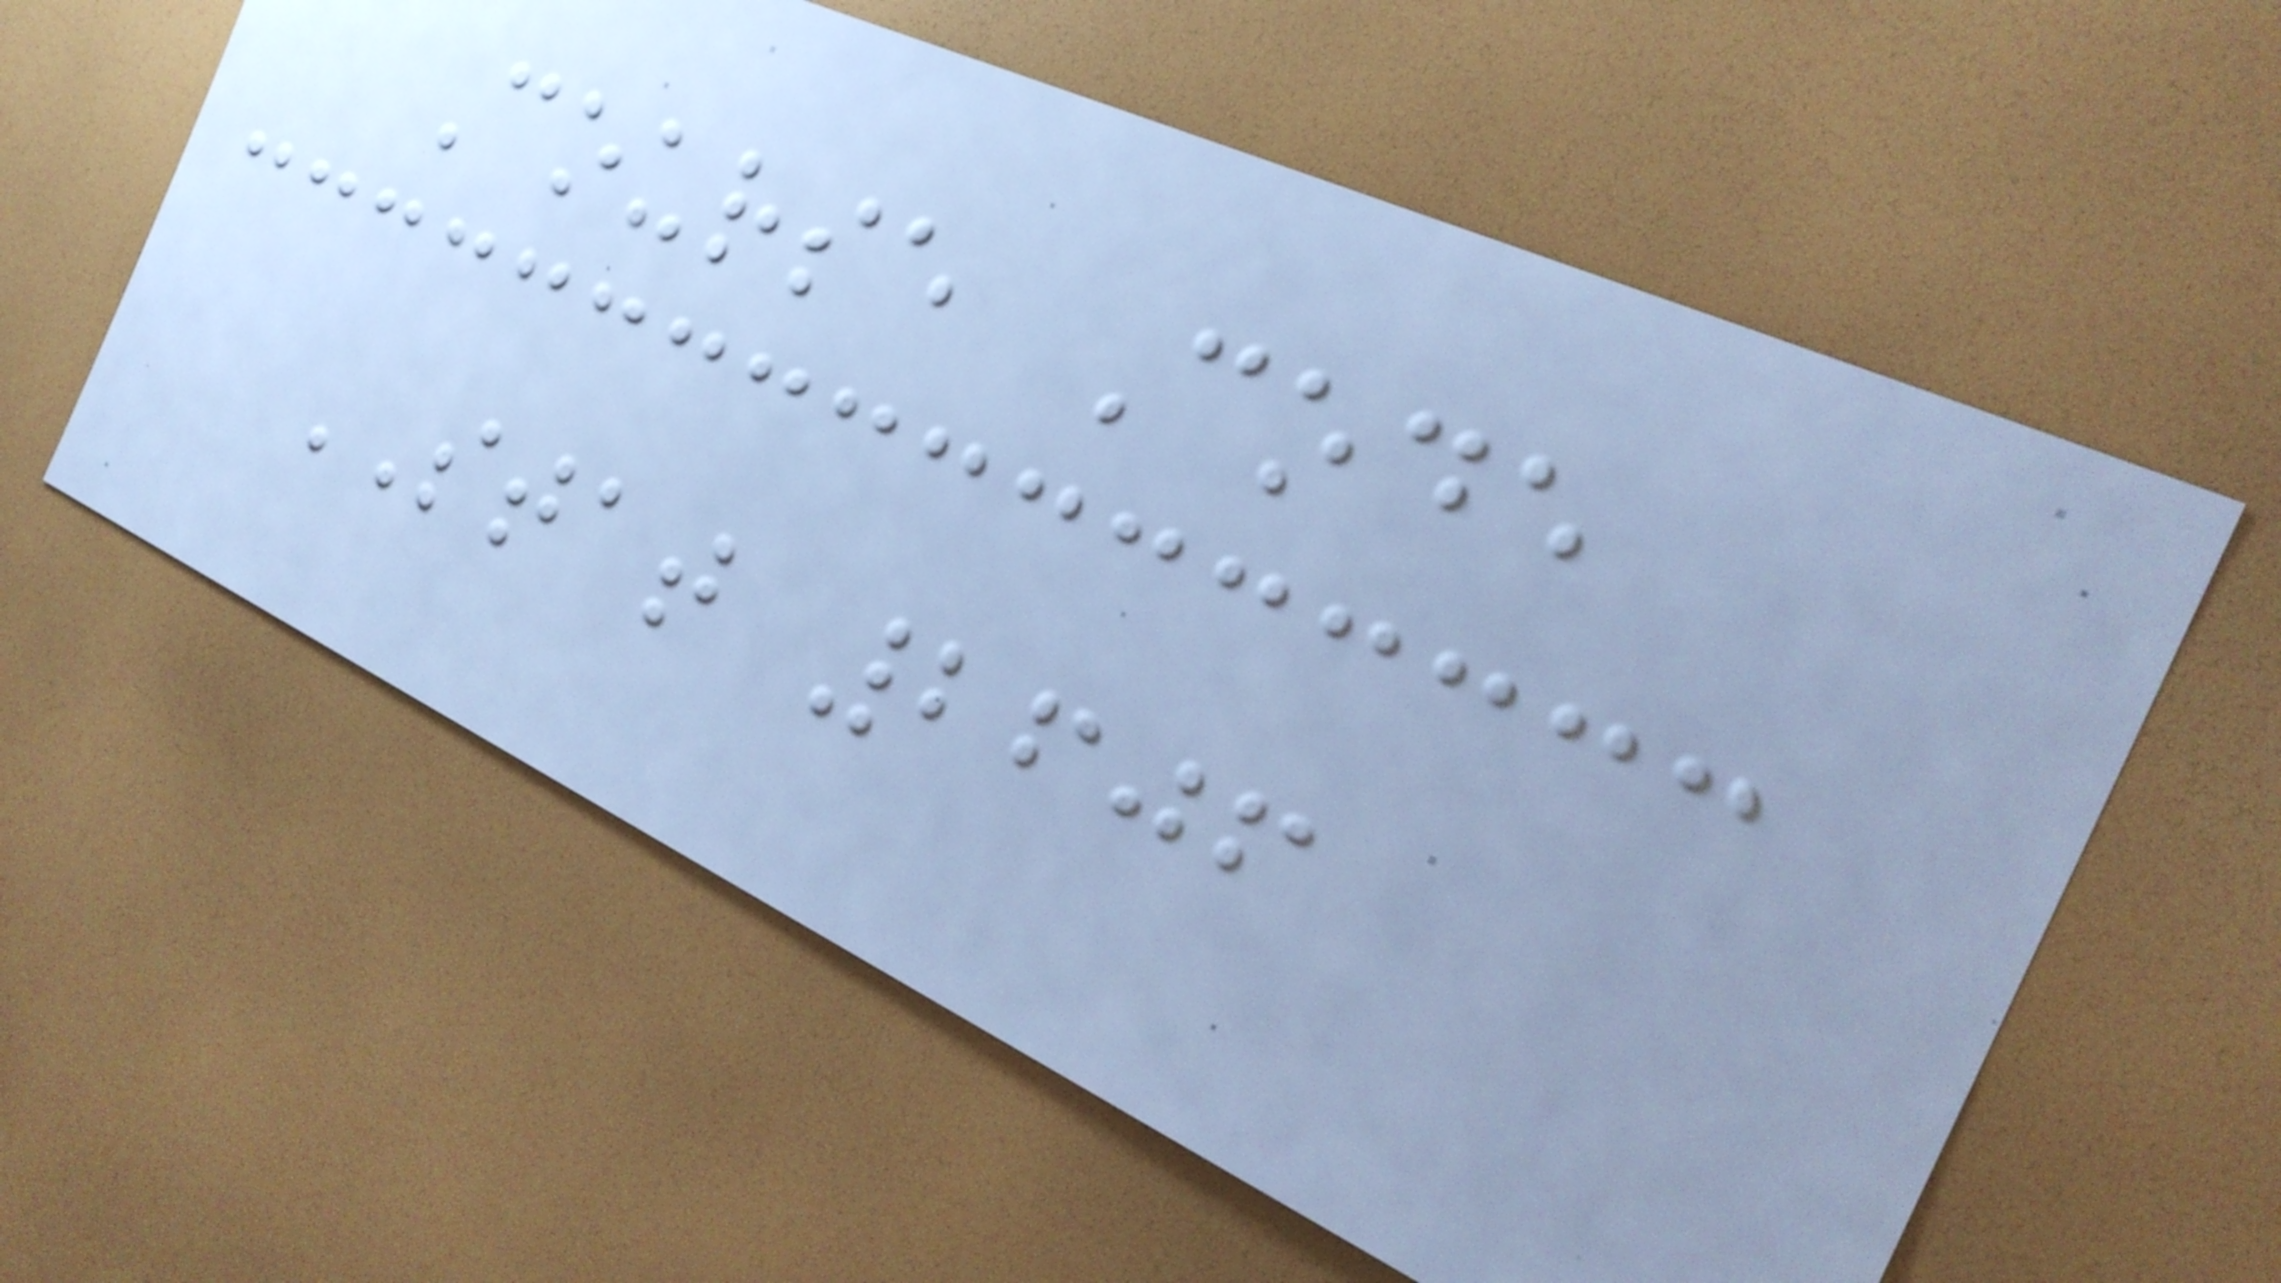Course Code
STAT 2606
